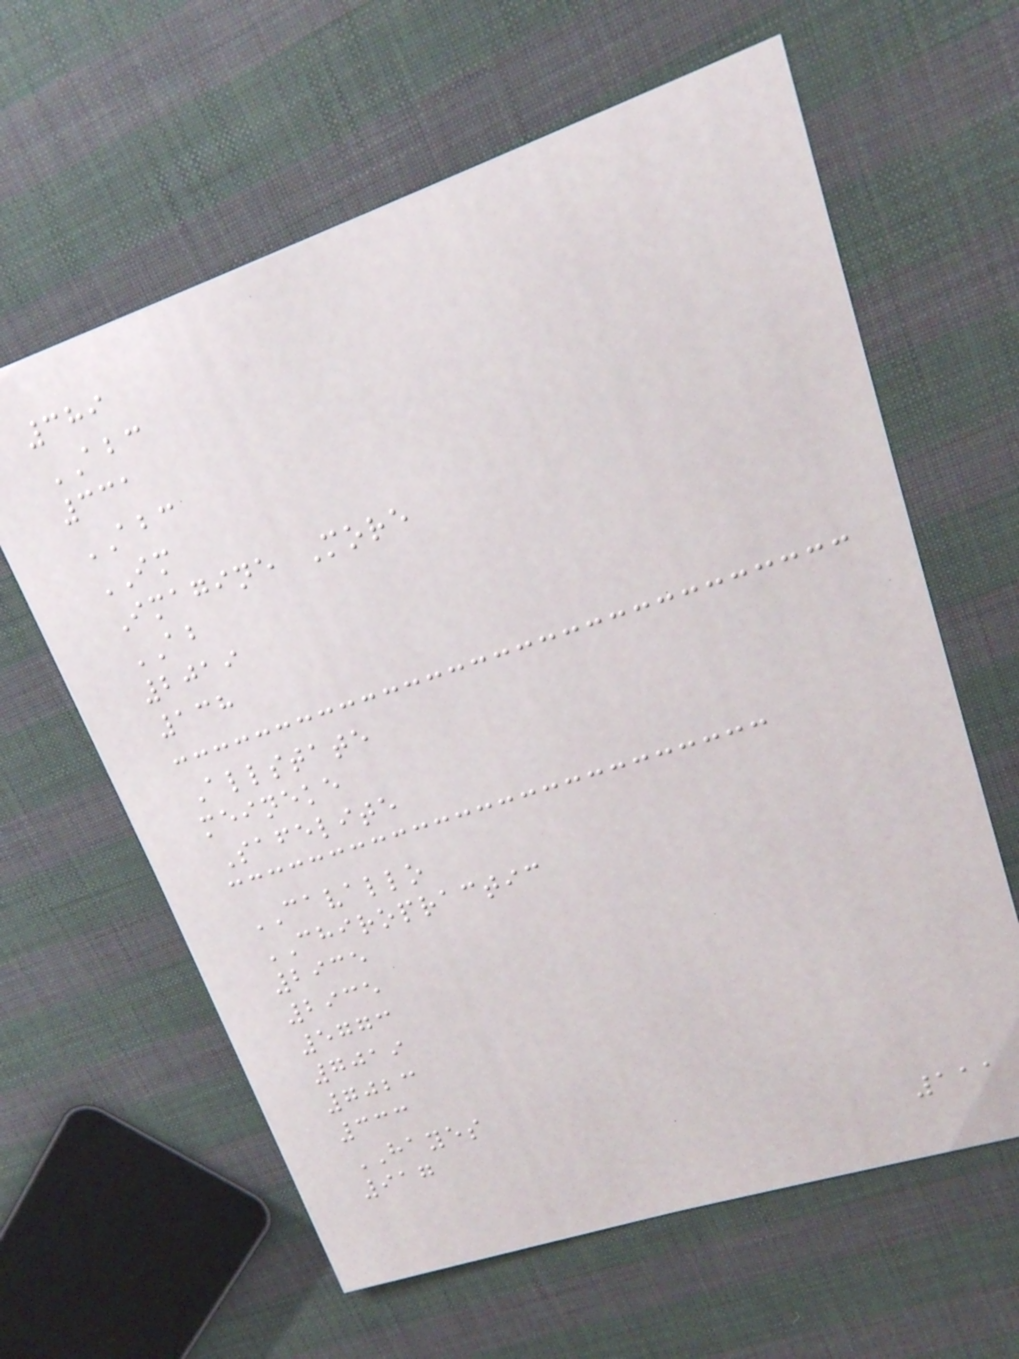389
ABC
331
ABC
IM
Imagine More
AB
2019
138
Allstate
meineke
Safelite
CAVALLO
CHIROPRACTIC
2935
2935
5773
7019
7023
333
HAYES
917
111
